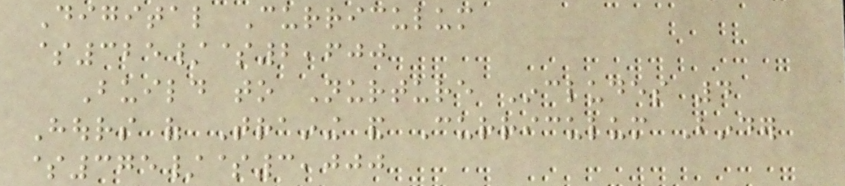Digital Curriculum
$325/$2,600
Build to Nurture Includes 4
Hours of Training and Curriculum Binder
$375/$3,000
